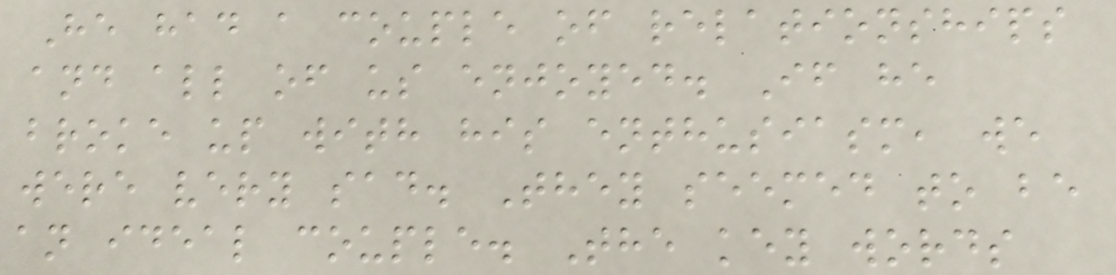He had a couple of relationships
and all of us enjoyed. If he
broke up with his enthusiasm, we
were very sad. They seemed to be
an ideal couple. The key words
